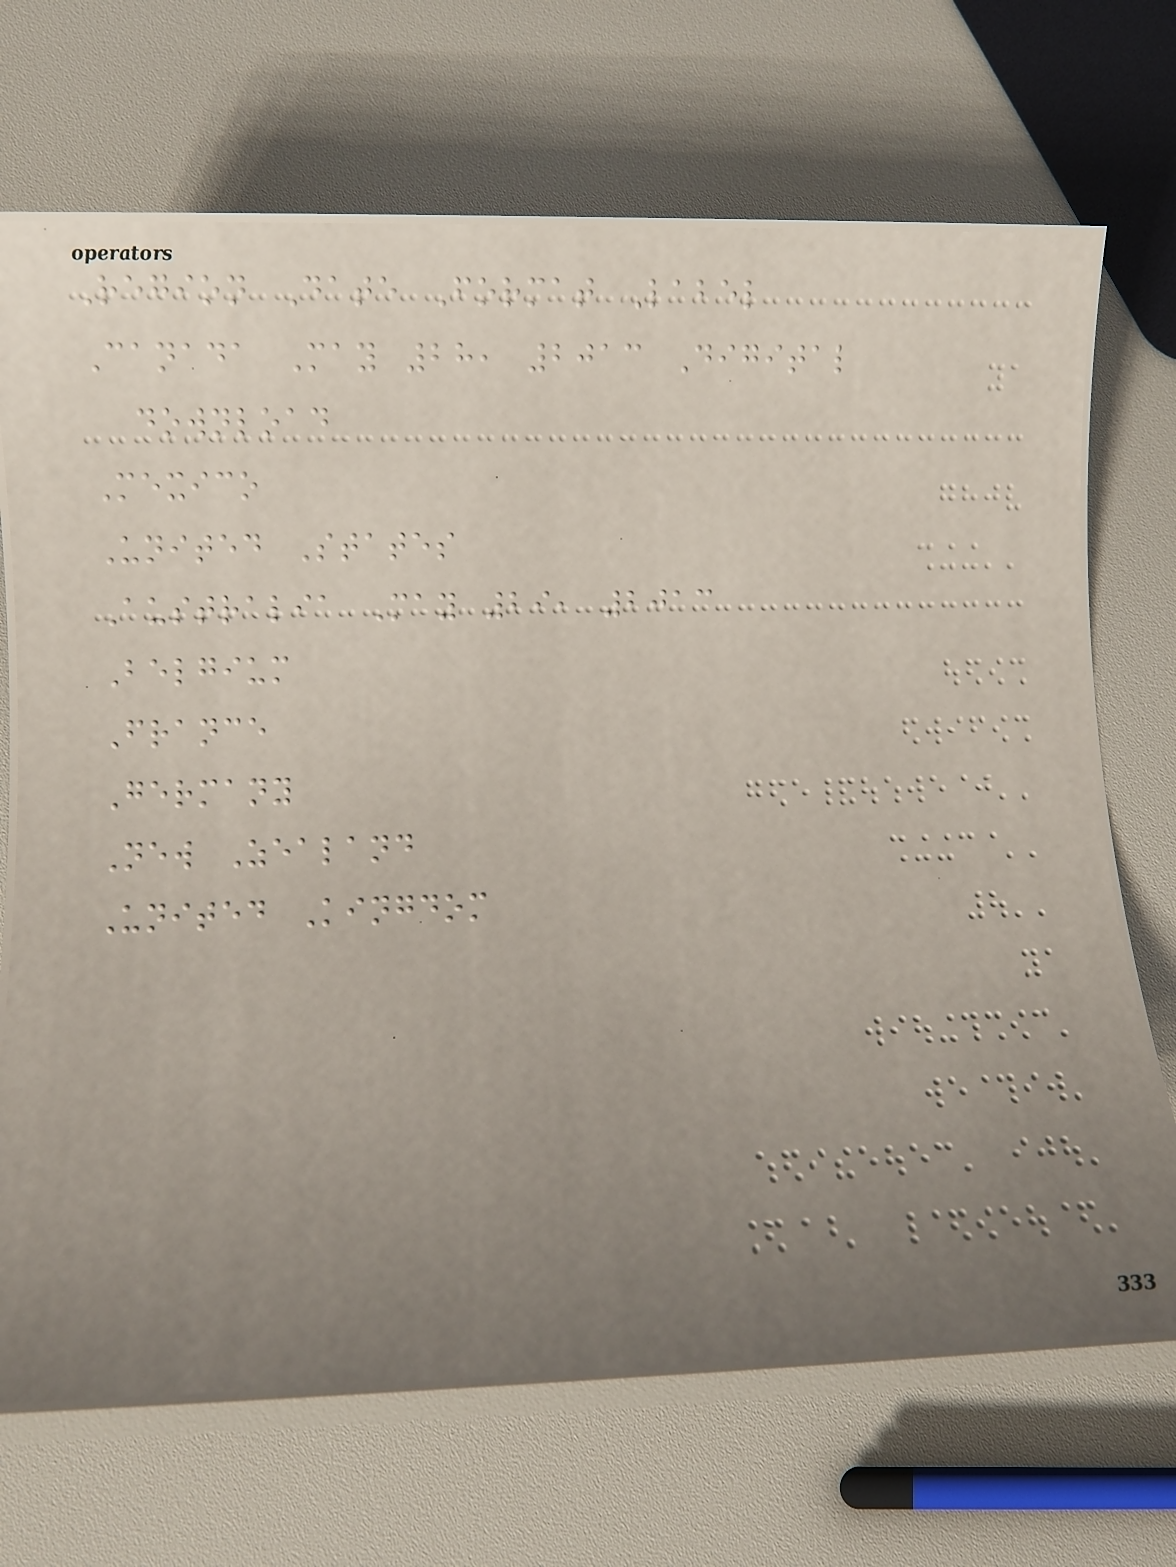Region Date Format Label
Canada May 28, 2013 Digital
download
Mexico
United States
Australia May 29, 2013
Belgium
France
Germany
New Zealand
United Kingdom
